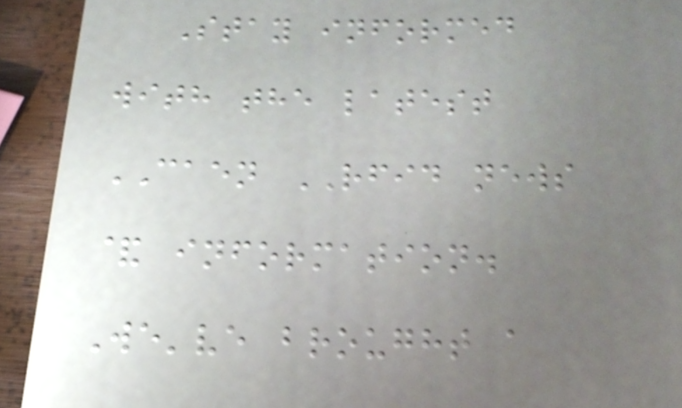Stay informed
with the latest
CAEN RFID news
& information.
We've brought a
